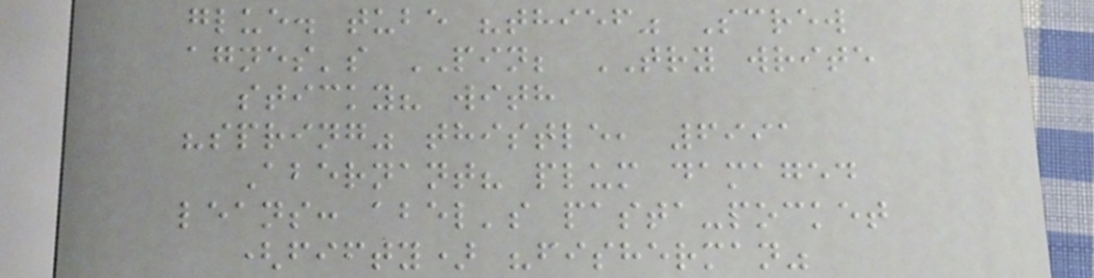glue. tube "thief" Screw
agnes's PIN; TRY write
sticky? with
"spring" thistle, 6991
Abernant? plum damaged
leans: abel's pasta-pocket
(fifty) "fisherman"
